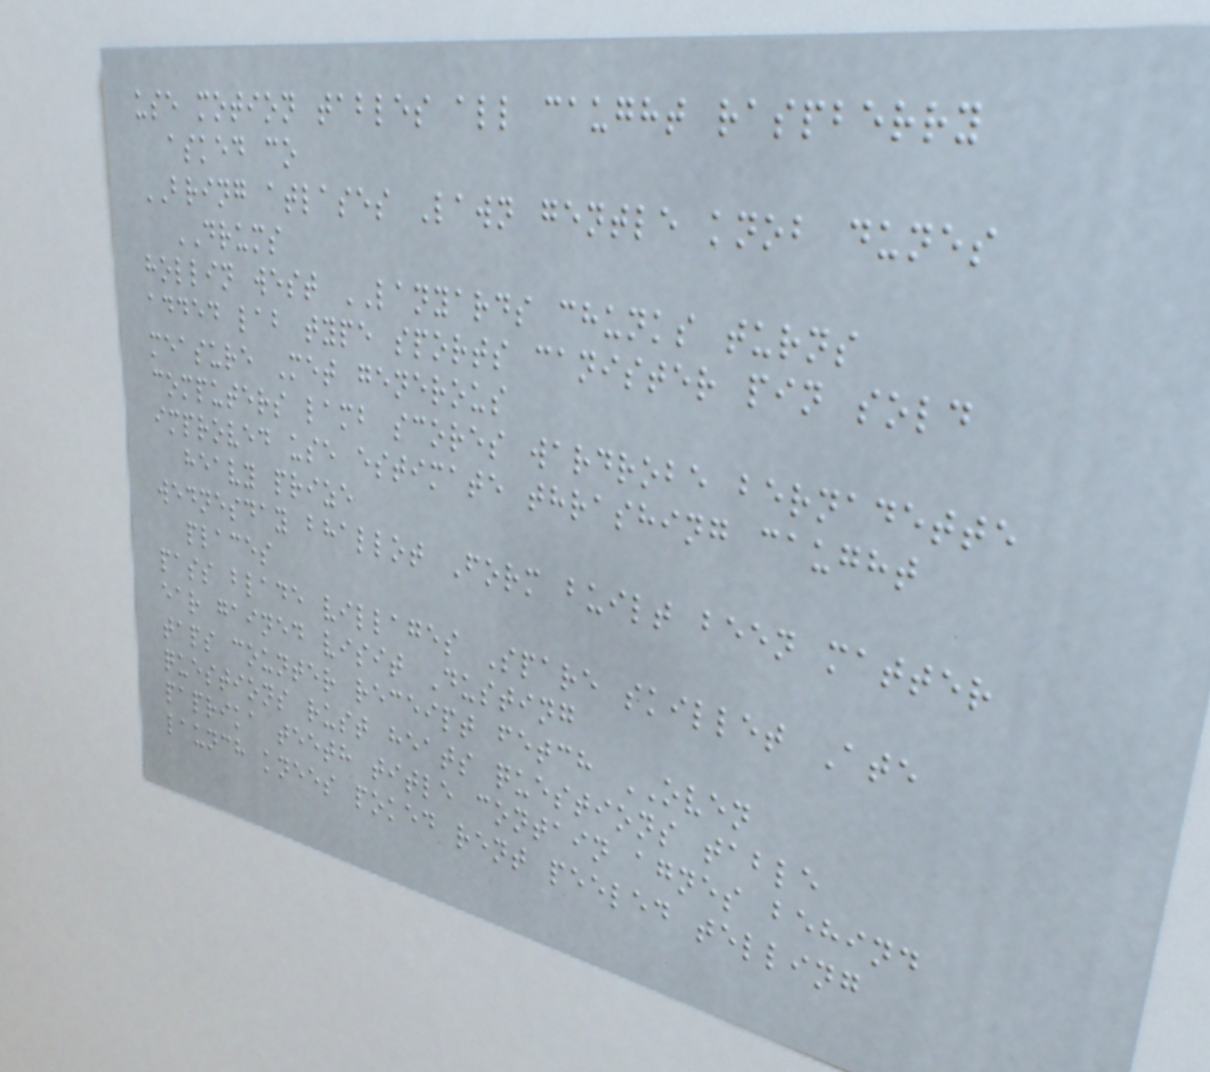use motion tables all caught raspberry
asked co
BRING atlases Lawn gentle knob dunes
DRUMS
hollin west LANYARDS chunks turns
added lab type sports canister pin sold
measure Met generous
computers lamb scores wardrobe bernadette
improved use estimate thrashing caught
heavy prize
wednesday bhallot Form built been matter
places
pass blade villages Spare skillet Ate
ear gained visit Dusting
taps counter receipt fetch OVEN
questions rust heats questions table
paprika teeth title contain agnes behind
launch knees poked rent peeled telling
